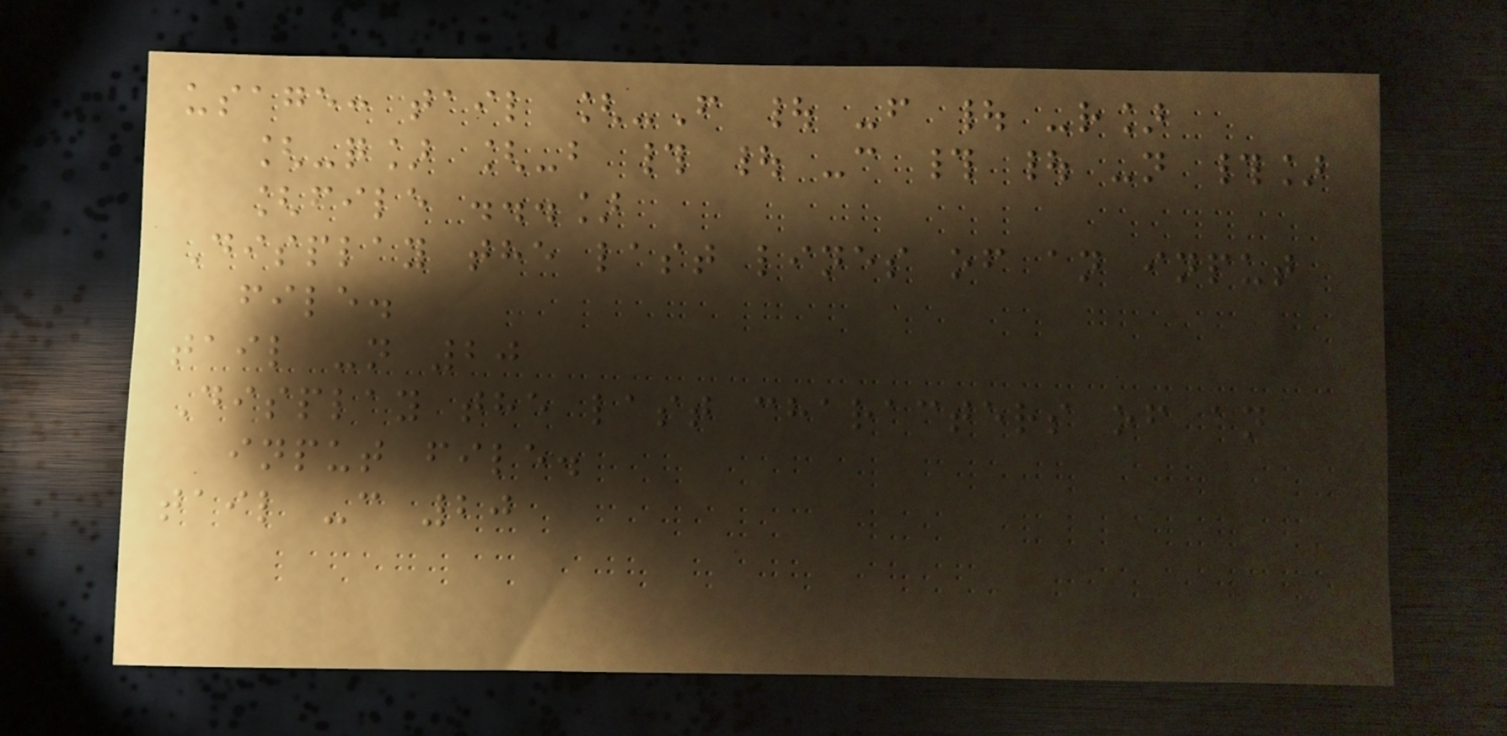usage: tail [-F | -f | -r]
[-q] [-b # | -c # | -n #]
[file ...]
Display the last lines of an input
file.
tail -n 20
Display the last characters of an
input file.
tail -c 20
